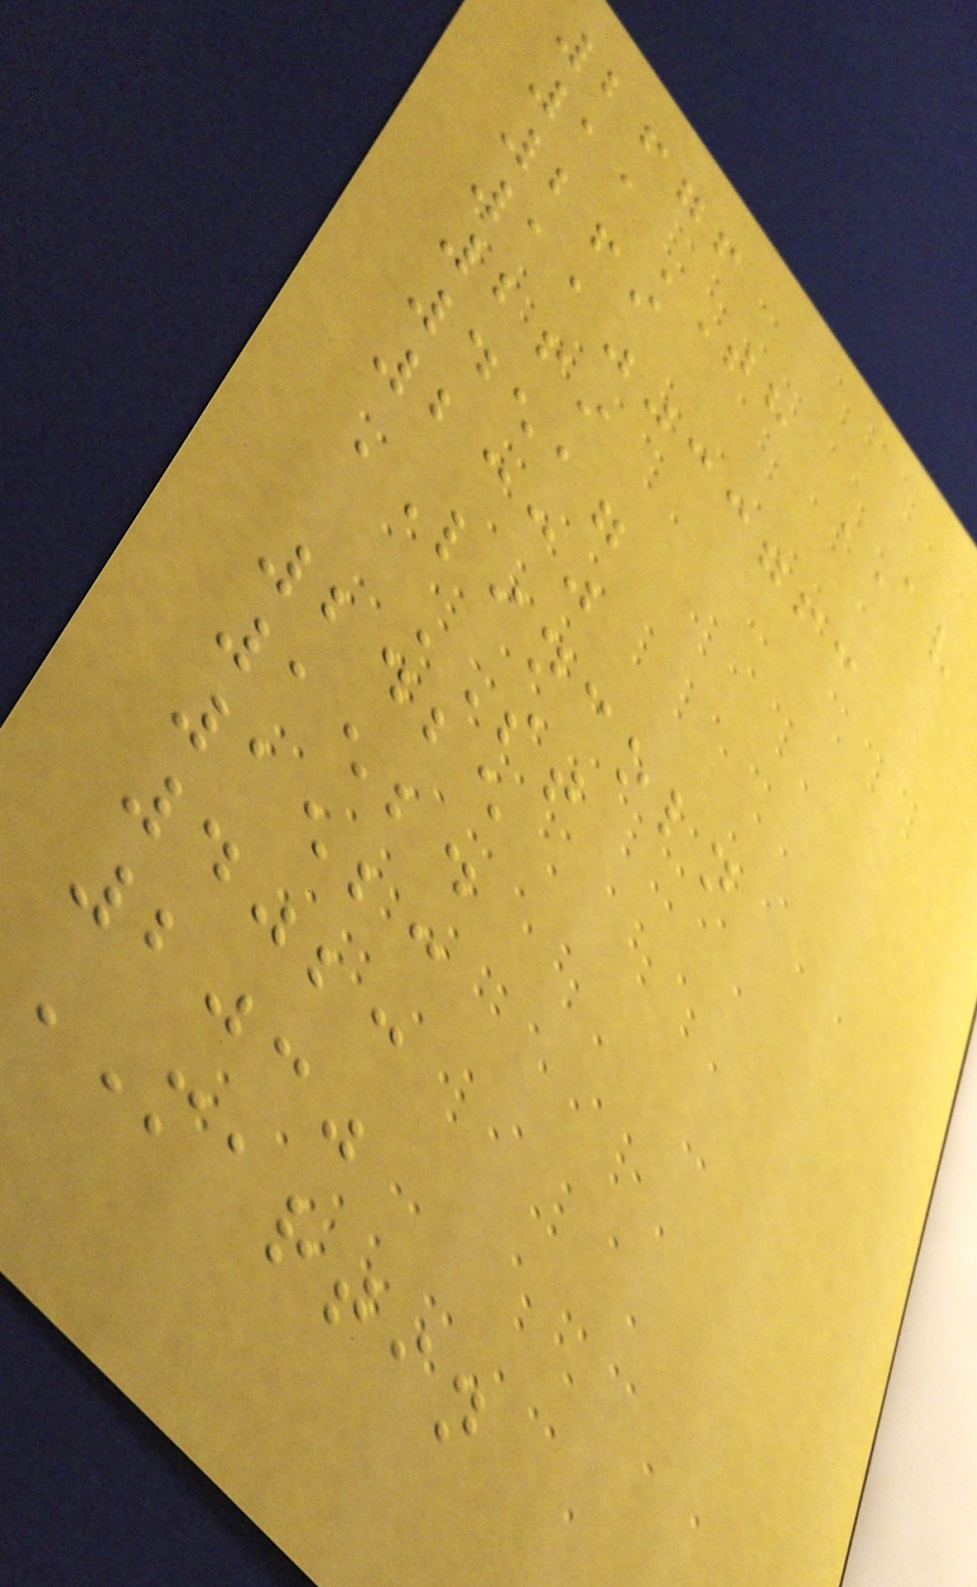2676
11TH AV
269
110033763
269
4517
2330
LINCOLN
ST
2425
1524
1523
4023
2030
MARTIN
